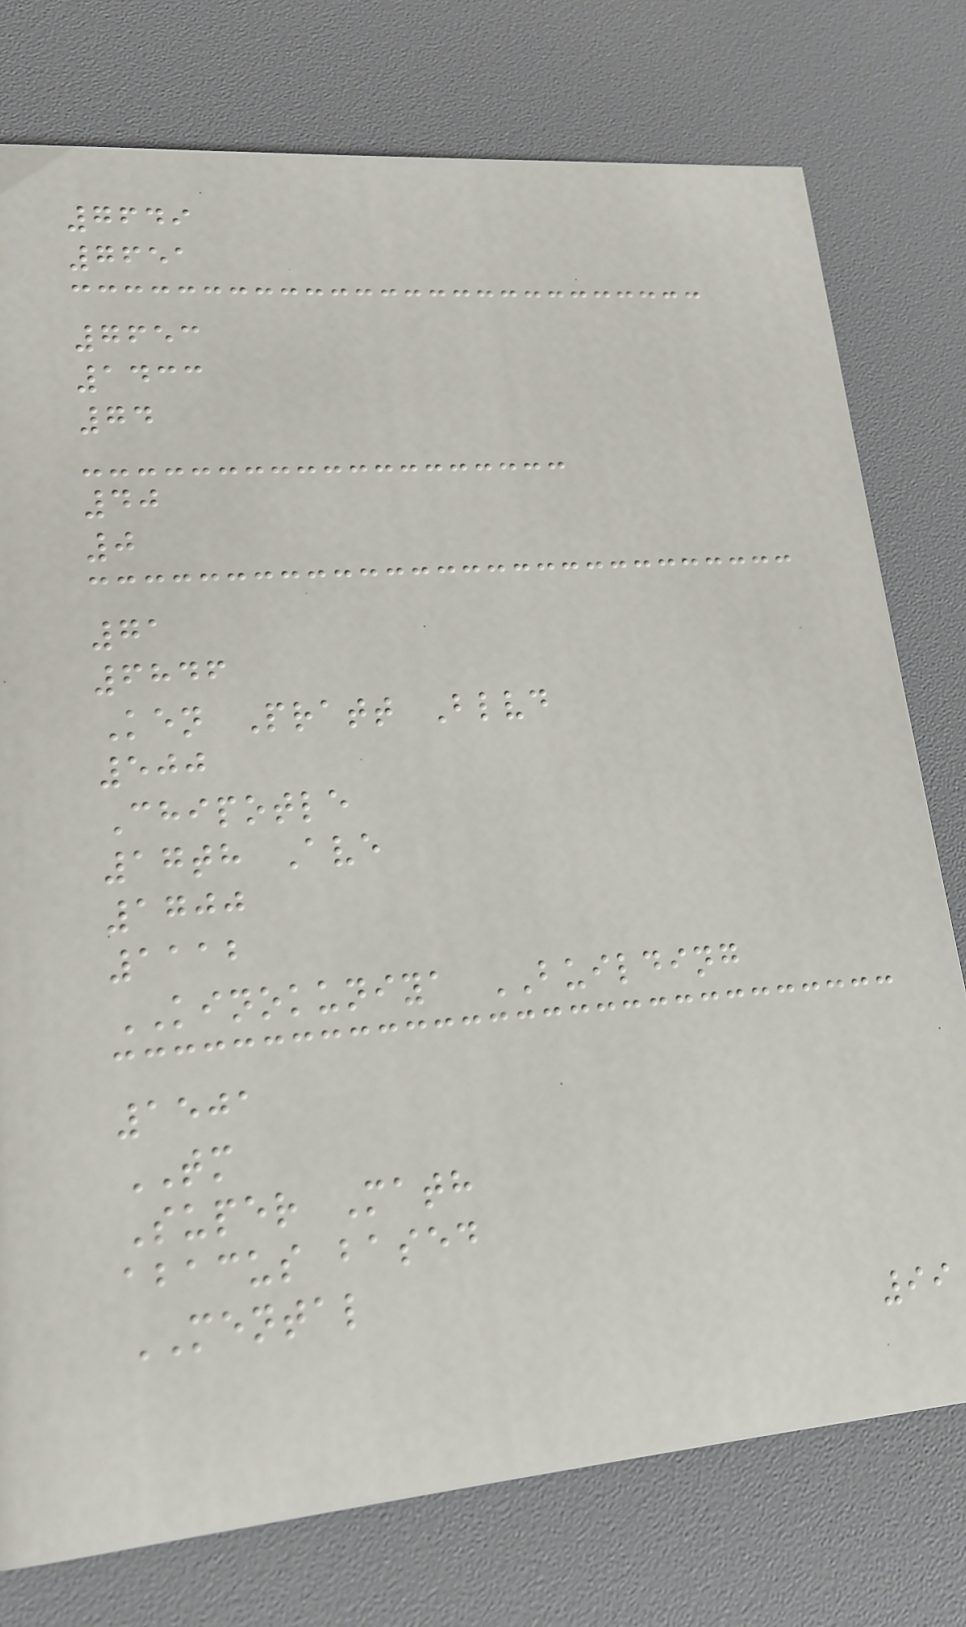7649
7651
7653
1433
74
40
0
71
6846
Ken Pratt Blvd
500
Chipotle
17th Ave
1700
1112
KINOKUNIYA BUILDING
1501
TM
Super Math
abacus based
MENTAL
99
